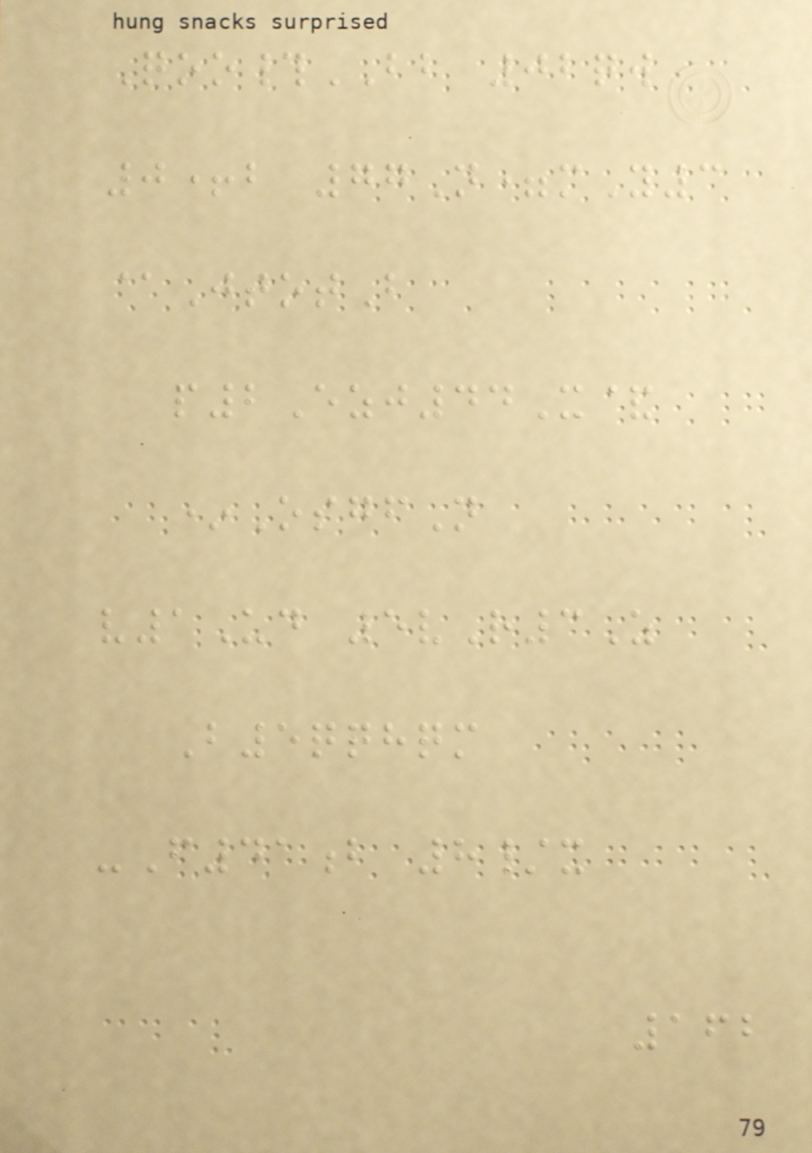Qoo#BB 02qw
0+b 77N=mY3
@JtotB
p2Ezj44X&
*OsgfN
v1Ud 5vR3Z
B5qqhqm
-F41b 8/x
162
